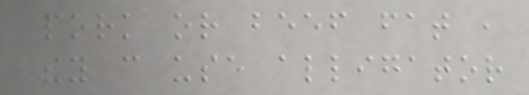pork or beef fat ,
they can use alligator
